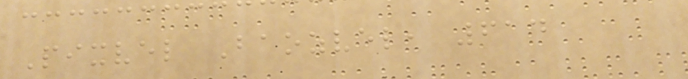Pixvel Baozvel, 614
